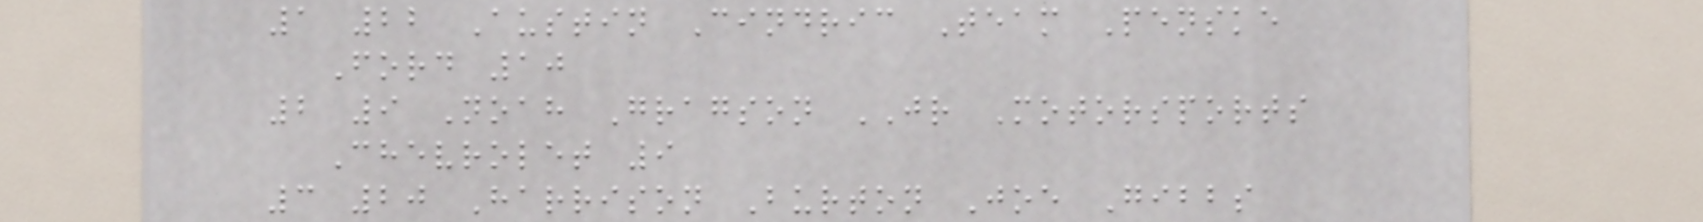1 22 Austin Cindric Team Penske
Ford 10
2 9 Noah Gragson JR Motorsports
Chevrolet 9
3 20 Harrison Burton Joe Gibbs
